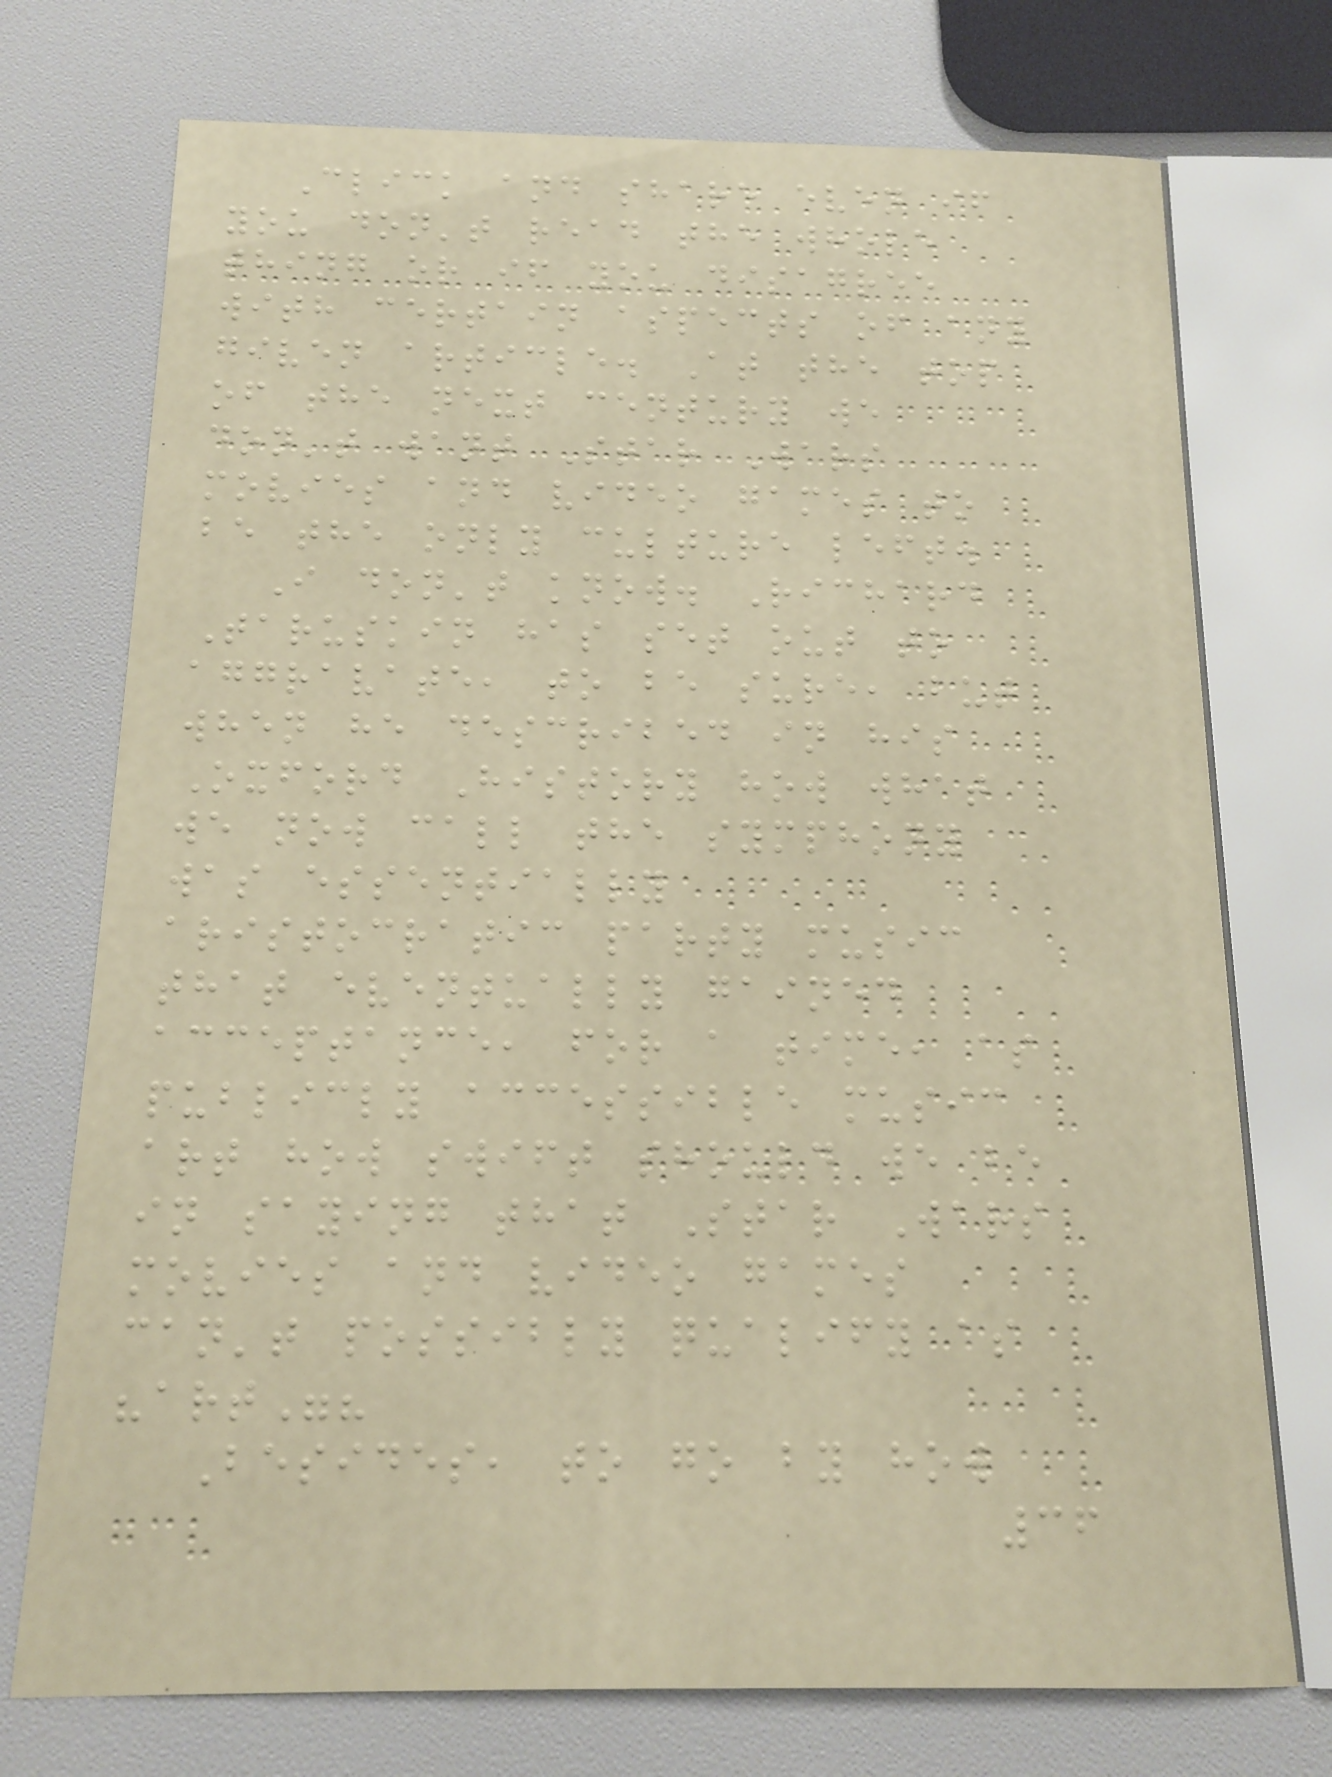Click and share even if
you don't read the whole
thing or if you disagree
with certain aspects of any
given article. At the top
of the next century we
don't want Star Wars
movies and video games to
be the only culture left.
I don't know. Richard
Taruskin has set out to
aggravate, to be sure, but
when he described in his
Oxford History how what
we now call the symphony
was essentially
aristocratic party music
that eventually gained
acceptance, for a time, as
publicly accessible music
art how swift should we be
in saying that Star Wars
movies and video games
can't possibly qualify as
"art"?
Besides, to go by how
36
